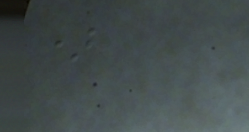)
